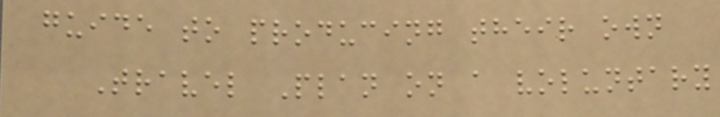guide to producing their own
Travel Plan on a voluntary
